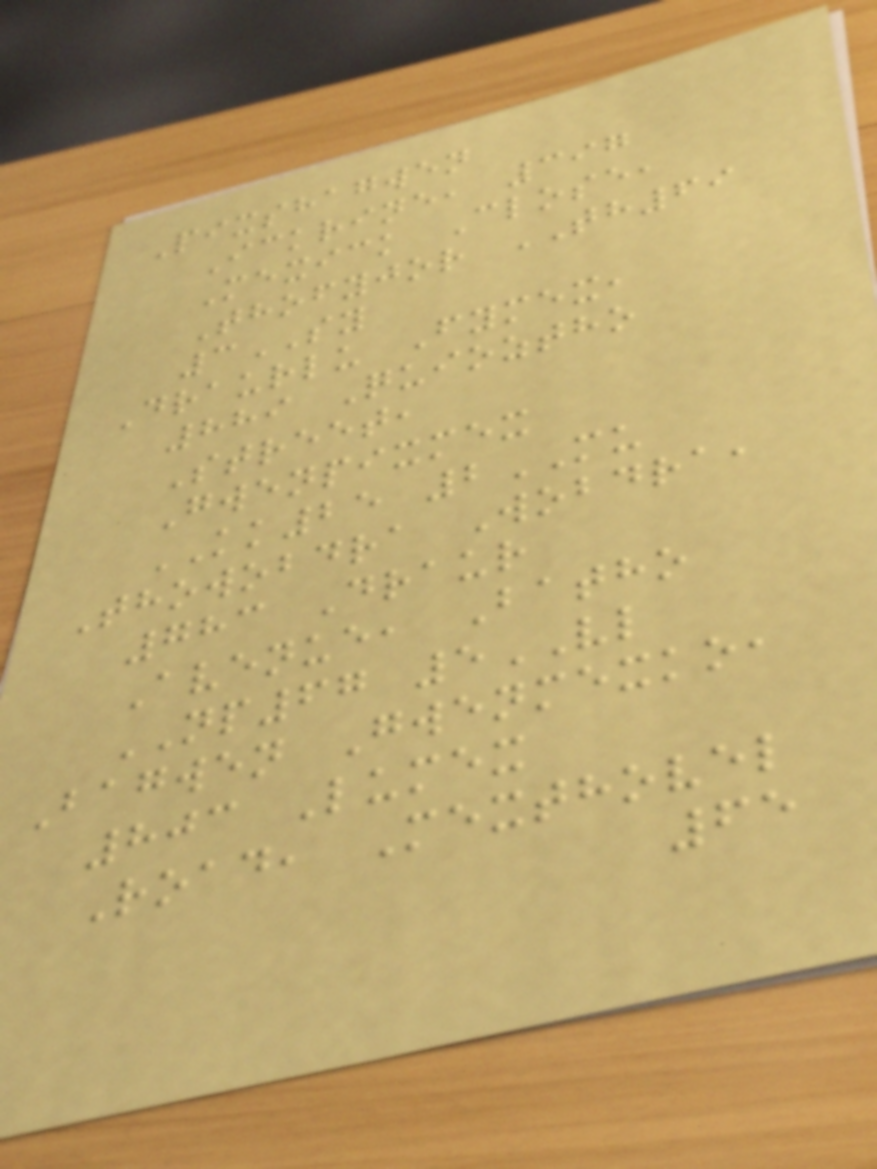Pixshagwen
Ickrine, 397
Mexick Close,
Thofyjor TH69
3SY
Draurlu Fymex,
889 Quioztho
Street,
Gwenpixmex
KK25 2MU
Thowobdra Wobdra,
783 Draur
Avenue, Batho
NP67 5VL
Bagwen Gwenmexko,
803 Lumex
Road, Mexthovel
65
